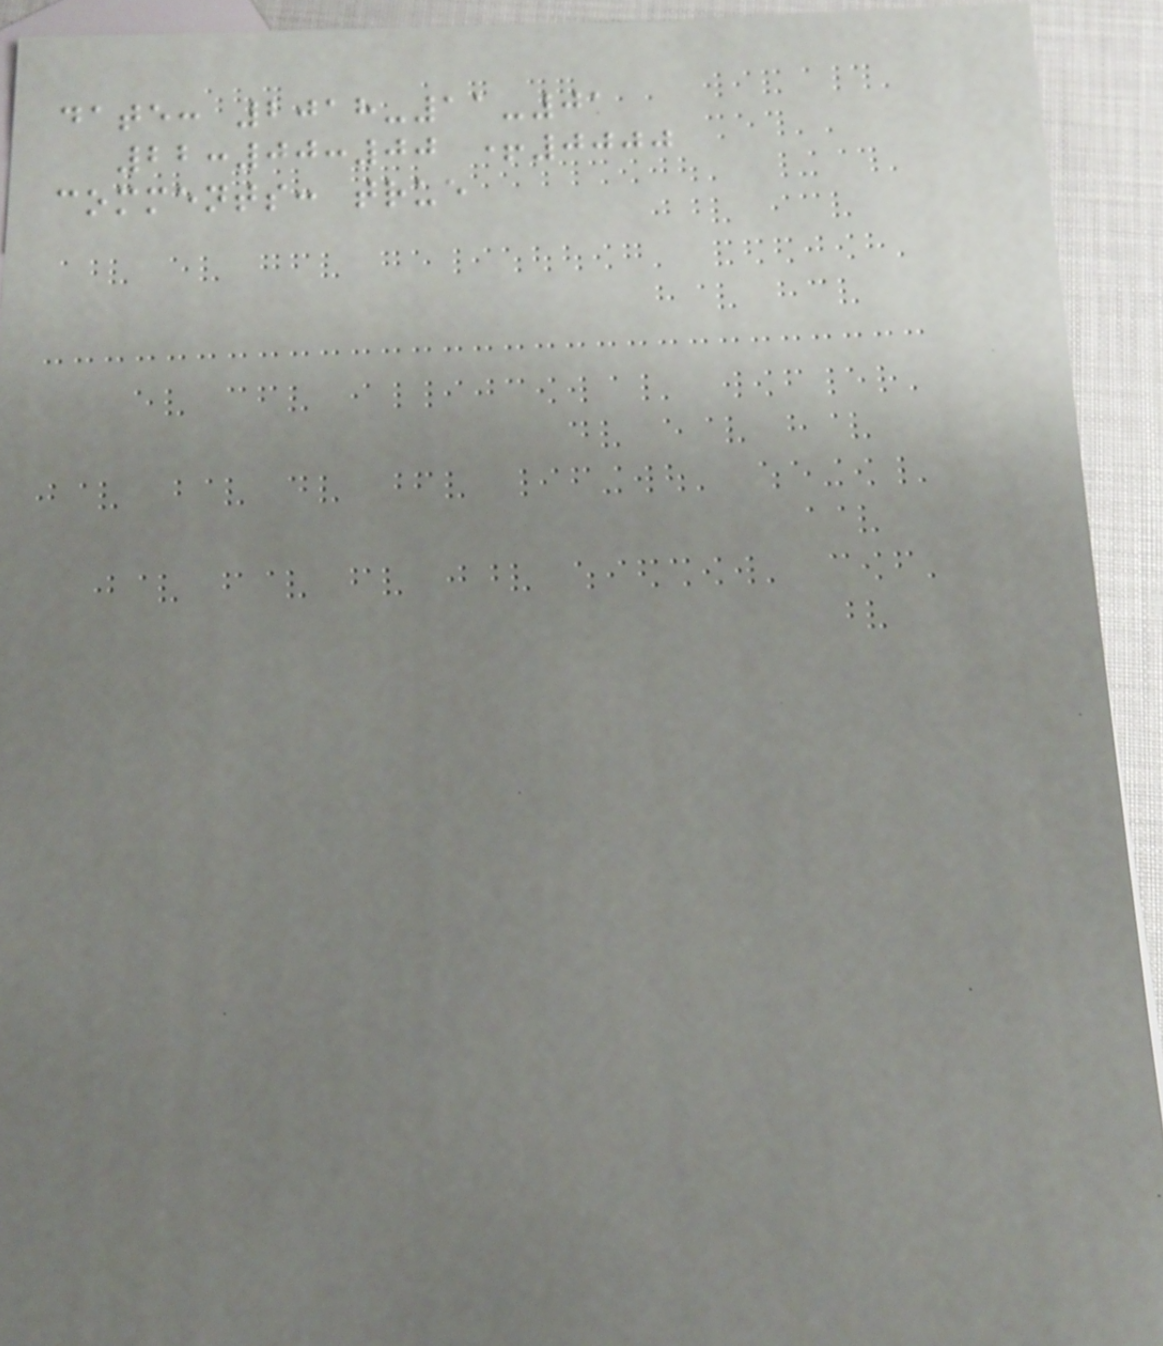date: 2018-11-01
22:00:00 +0000
comments: true
